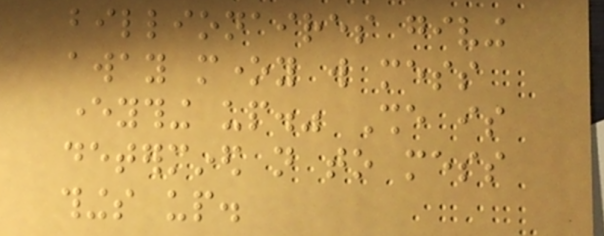billionaires giving
away money will mess
everything up." She is
determined not to mess
things up.
